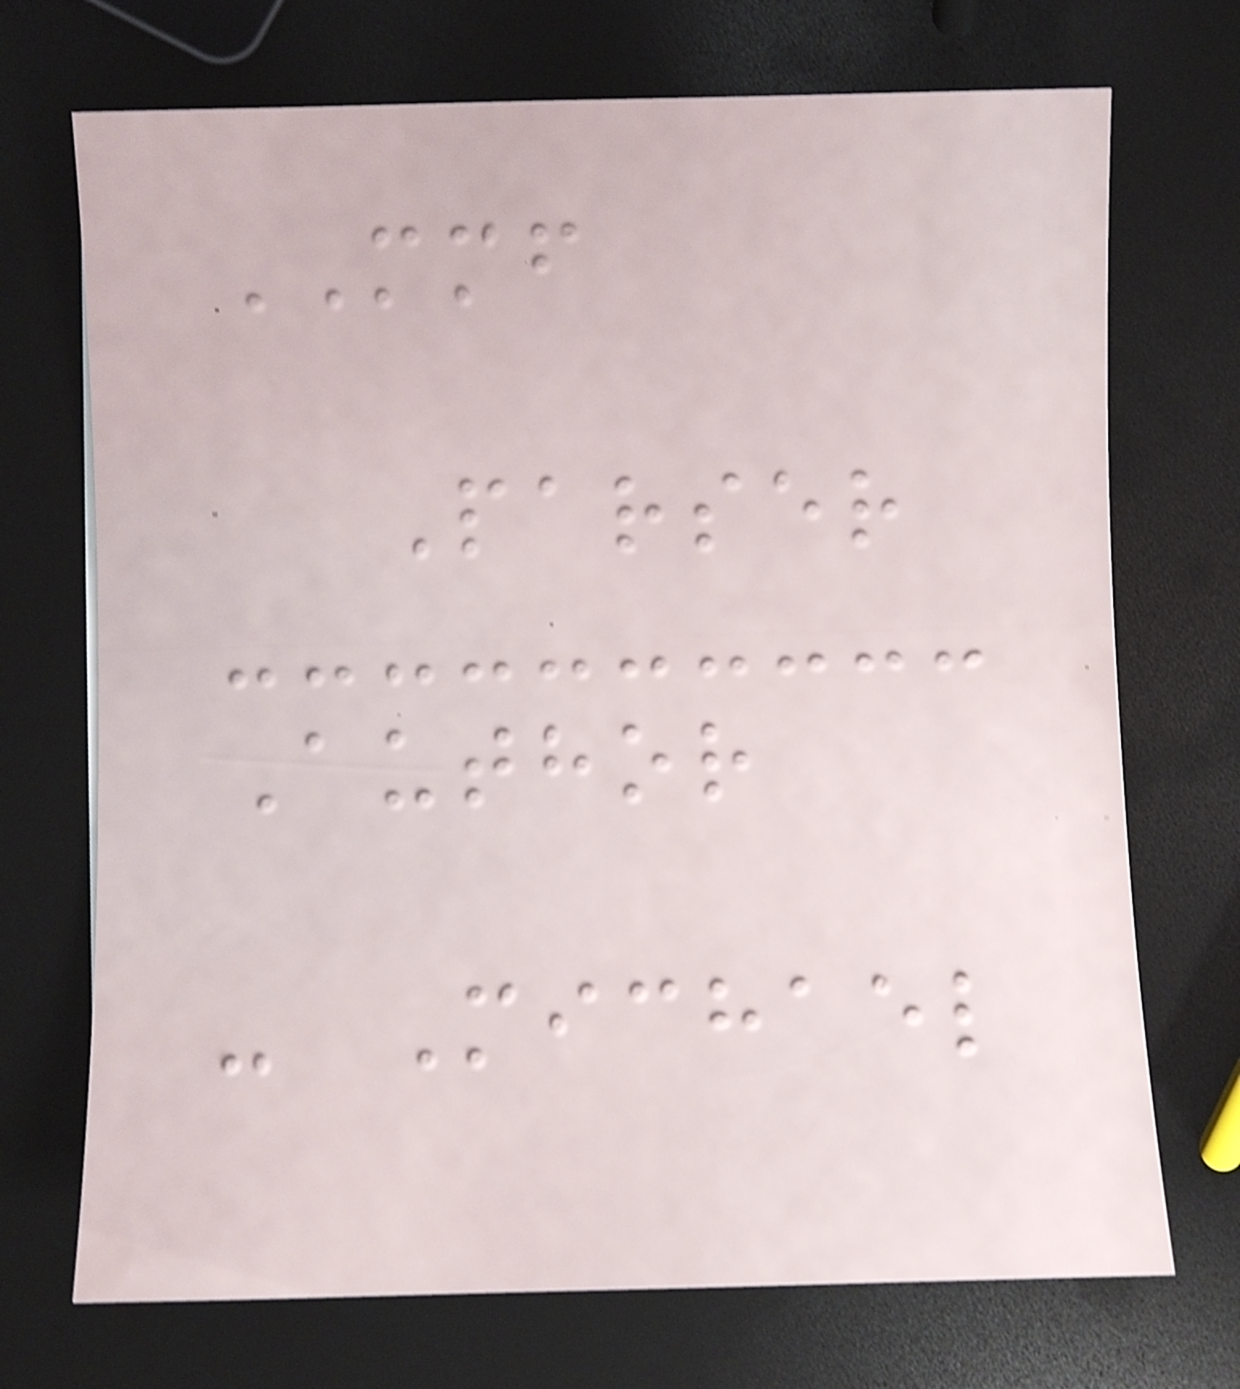MMF
Parser
Author
- Michael
